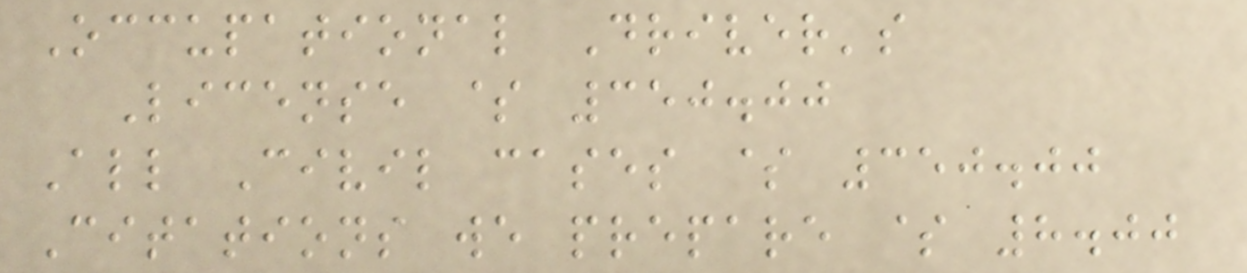Occupational Driver's
License $ 350.00
All Civil cases $ 350.00
Citations we prepare $ 8.00
